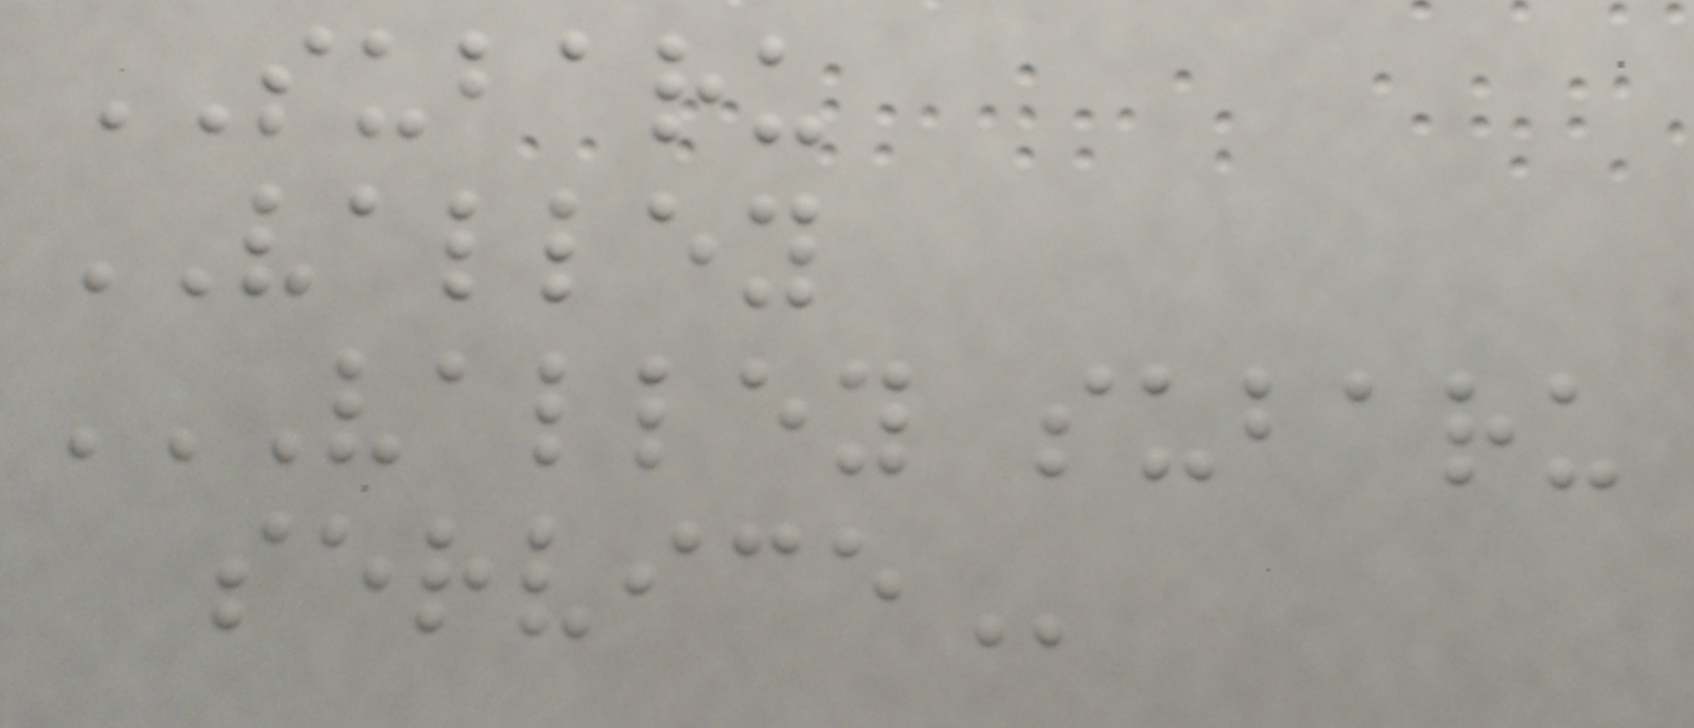SUBARU
VALLEY
VALLEY SUBARU
SERVICE
